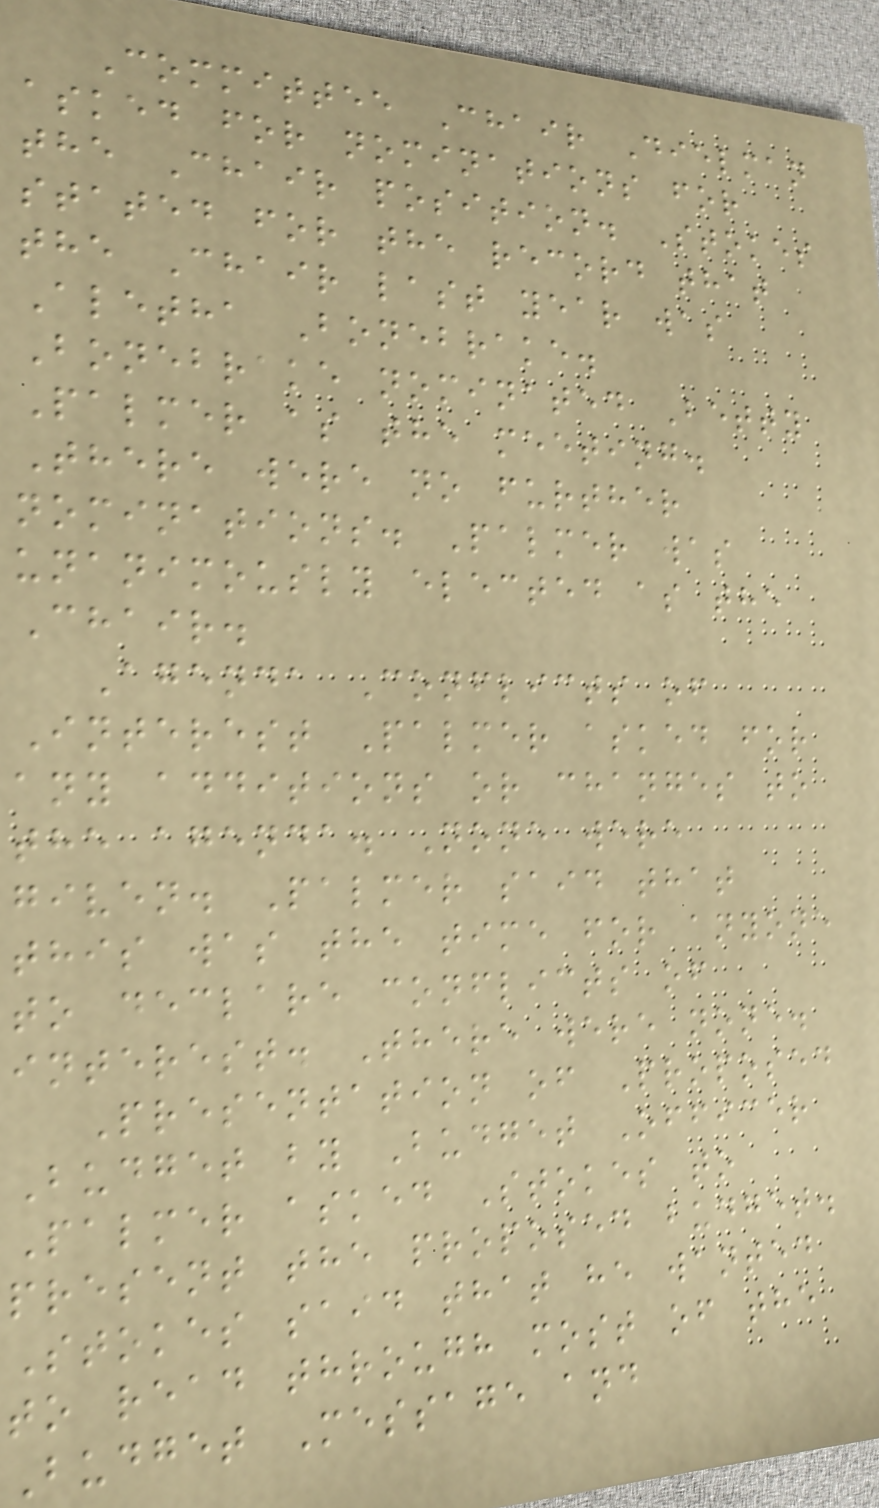Committee Chair Dielman
asked for nominations for
the Chair position. Stokes
stated for the record that
the Chair last year was
Aletha Bonebrake.
Bonebrake nominated Betty
Palmer as the meeting.
There were no further
nominations. Palmer was
unanimously elected as the
Chair.
Agenda Conflicts of
Interest Palmer asked for
any additions or changes to
the agenda. None were
given. Palmer said that
this was the time for anyone
to declare conflicts of
interest. There were none.
Presentation of Proposed
Budget by Budget Officer
Palmer asked Stokes to
present the proposed budget.
Stokes said that he wanted
to read through most of the
Budget Message and
